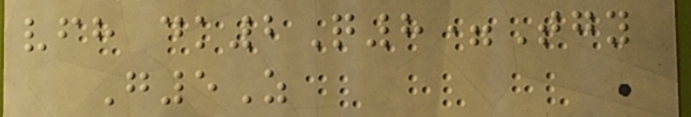vfh dk2Q8=Tgy
G5Z
